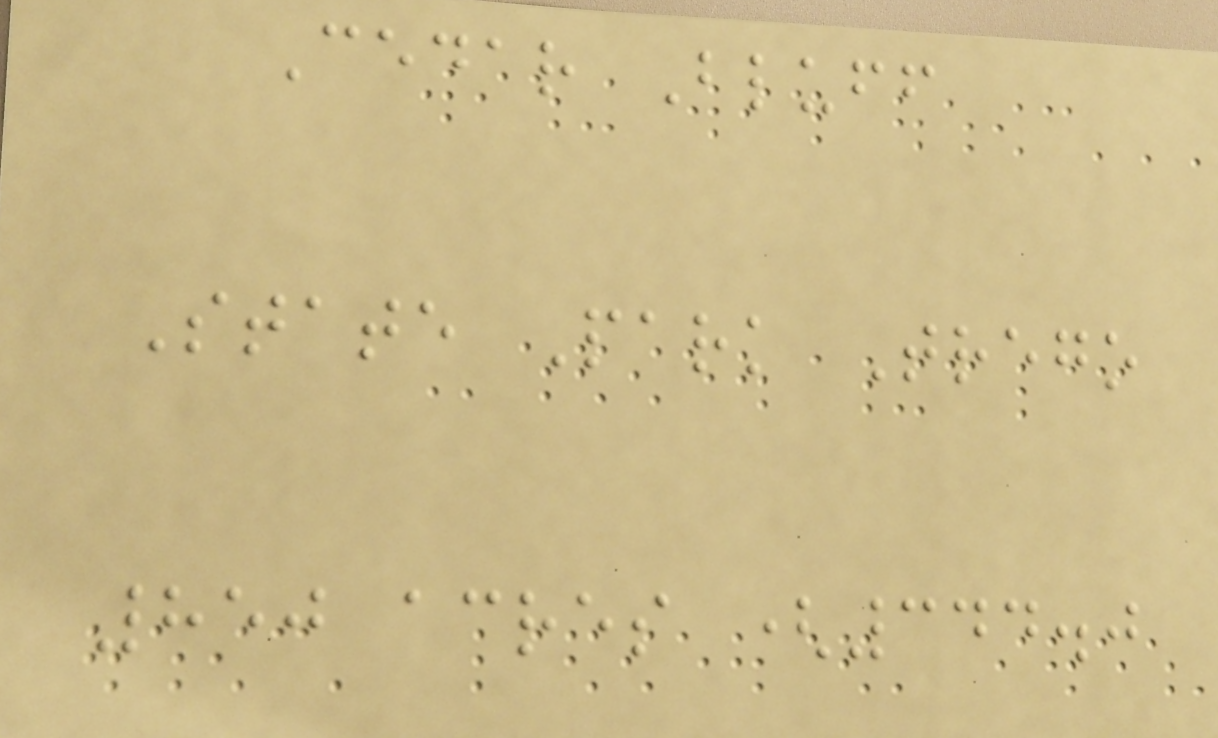Cedar Bluff
State Park Trego
850 acres (344.0
